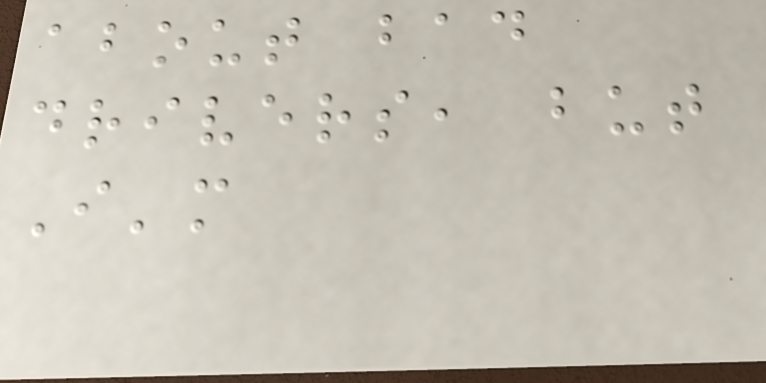about bad
drivers, but
I'm
